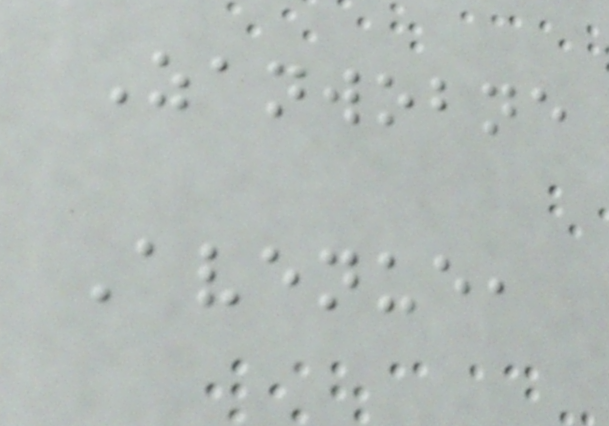Zanwobne
Avenue,
